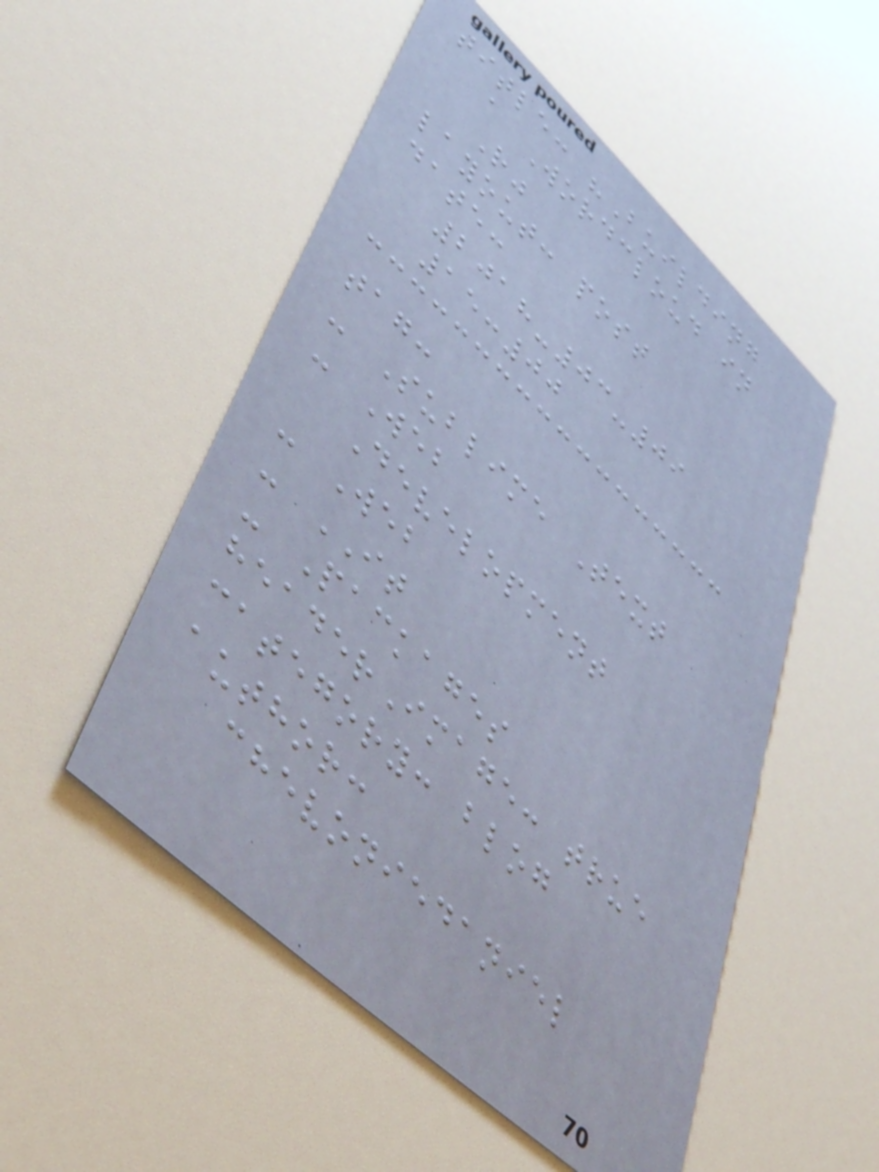title: "Building
a Wordcloud in
R"
layout: post
date:
2018-03-09
15:00
tag:
- Sublime Text
- Web
Development
- Web
- IT
- Packages
headerImage: true
category: blog
author:
chevoniedaniel
